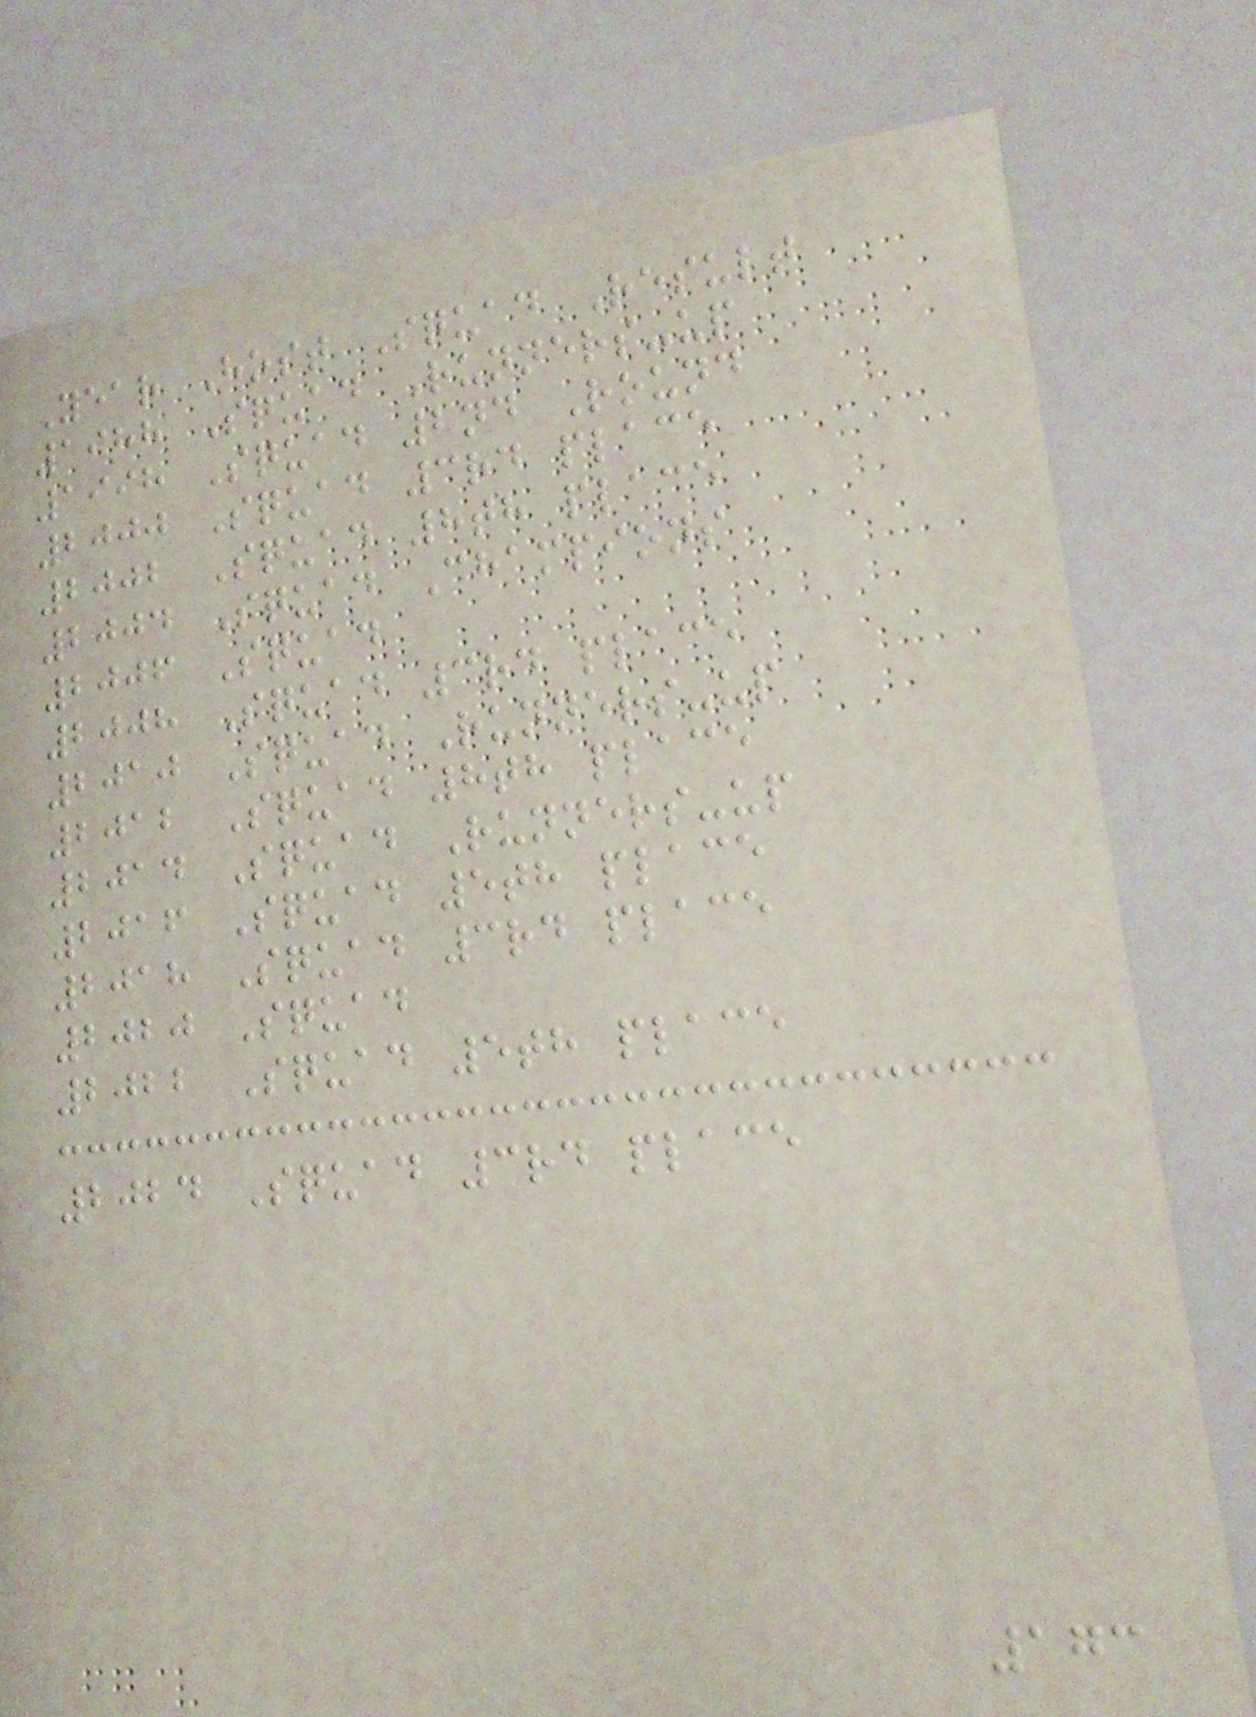Year Host Squad Result
1988 Squad Runners-up
1998 Squad 2nd Round
2000 Squad 3rd place
2002 Squad 8th place
2004 Squad Champions
2006 Squad
2008 Squad 3rd place
2010 Squad Runners-up
2012 Squad 8th place
2014 Squad Runners-up
2016 Squad 5th place
2018 Squad 3rd place
2020 Squad
2022 Squad 5th place
2024 Squad 3rd place
173
